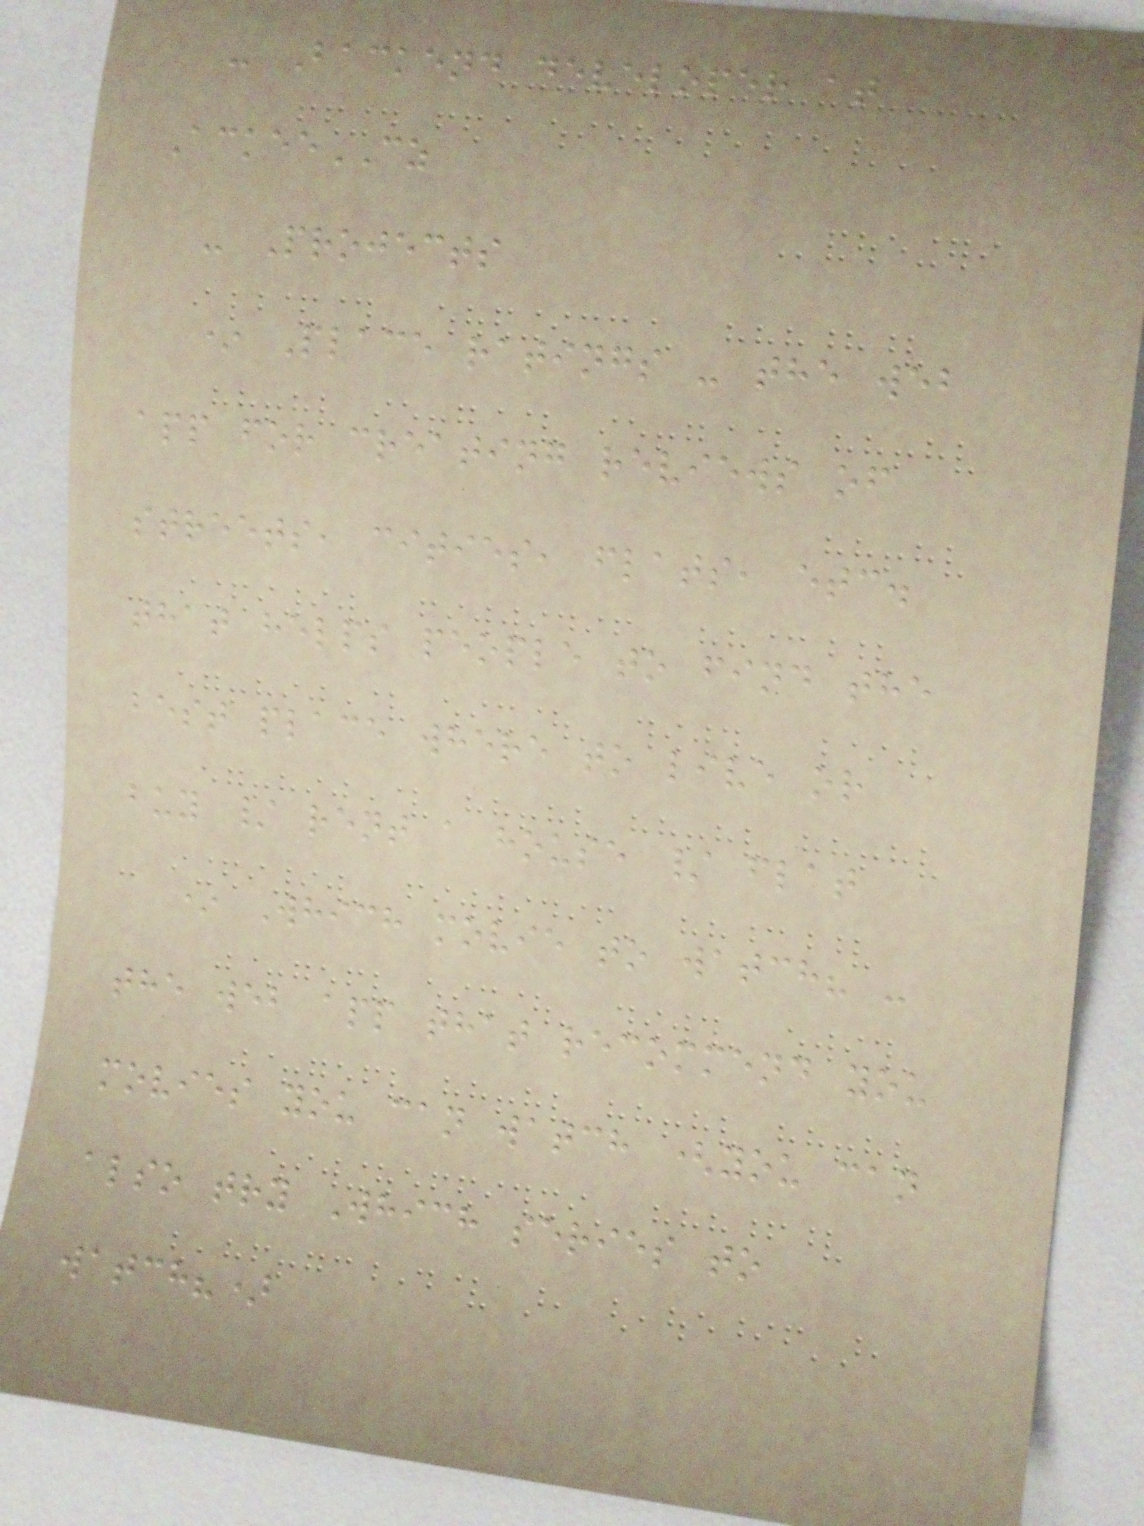- Backend developer at
AckeeCZ
- Projects
* Place ratings - the web
app for creating reviews of
streets, cities, flats, etc.
that helps people to find the
best place where to live or
buy / rent a house / flat
* Which movie to watch? -
the web app that recommend you
movies you can watch (you can
also try Which series to
watch?)
